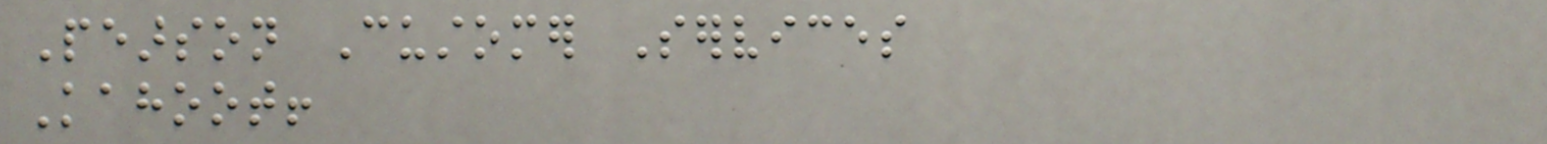Pearson Customer Services
Kahoot!
